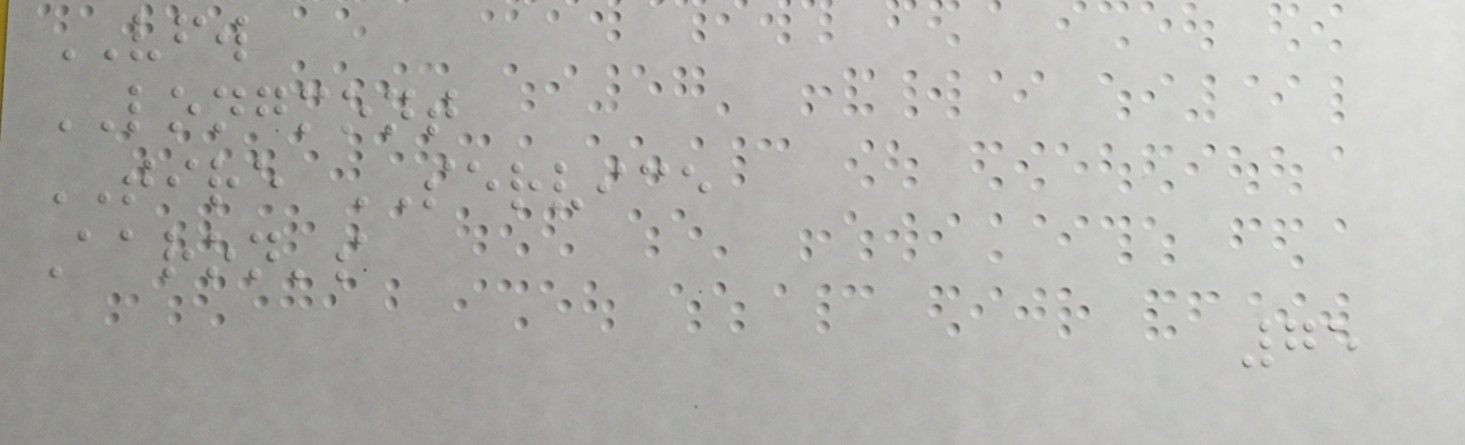VFW
LONGMONT
TIRE SERVICE
Aaron's
75
